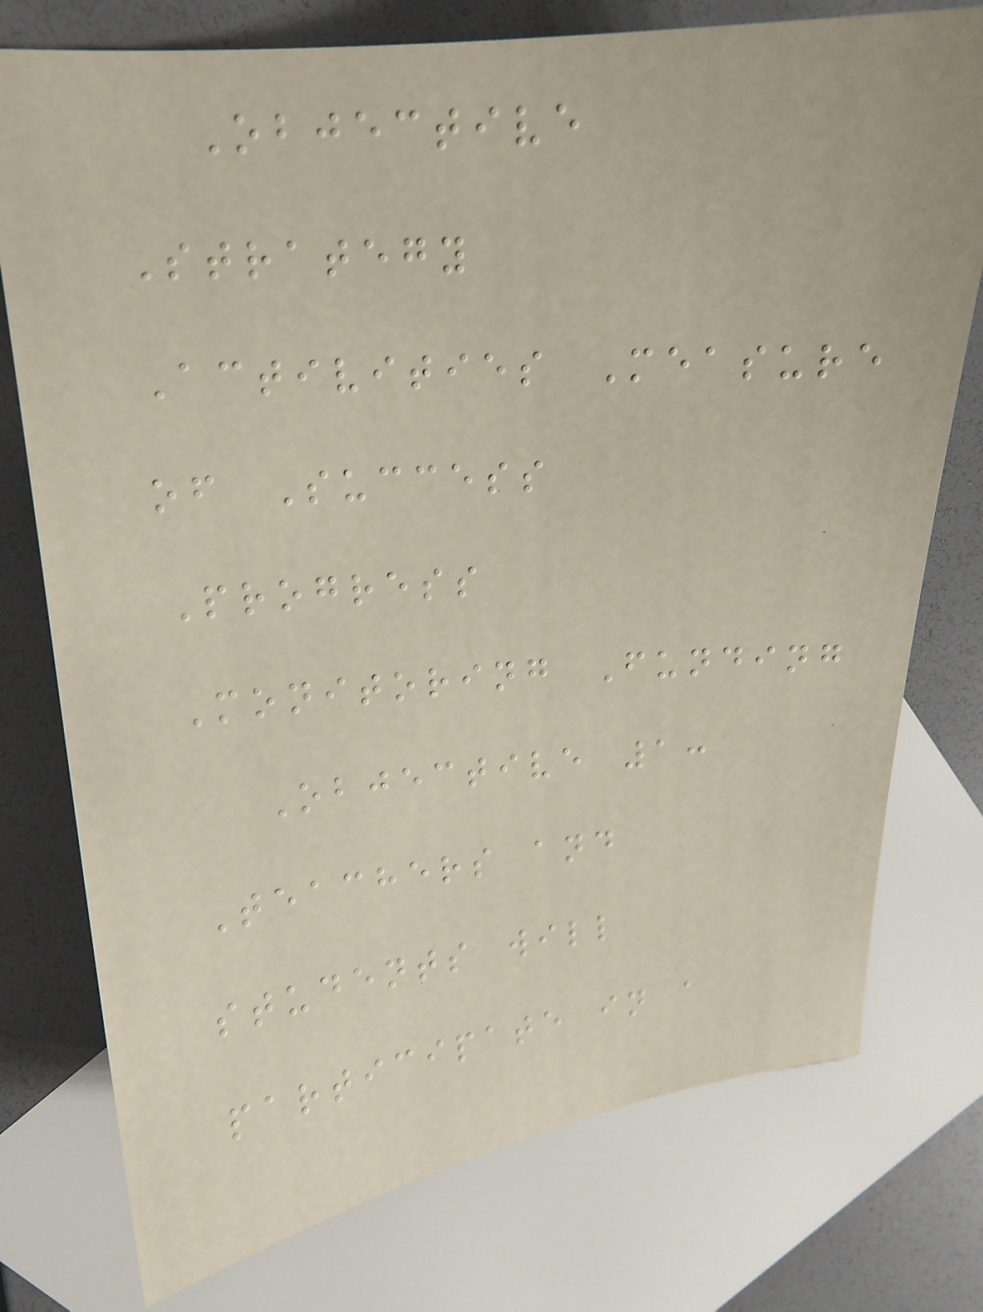Objective
Strategy
Activities Measure
of Success
Progress
Monitoring Funding
Objective 1:
Teachers and
students will
participate in a
